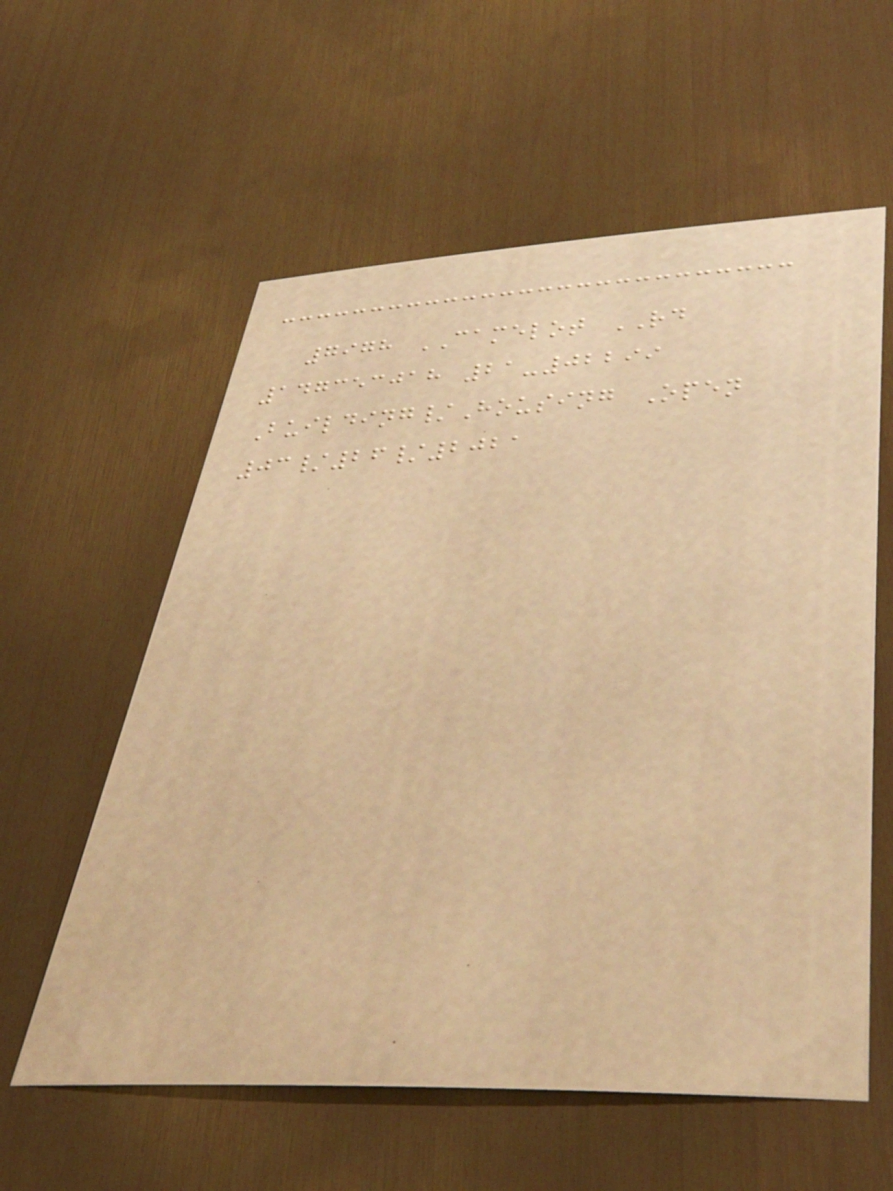7978 CAMELOT RD
147353018 21-02299
Building/Housing Open
03/26/2021
